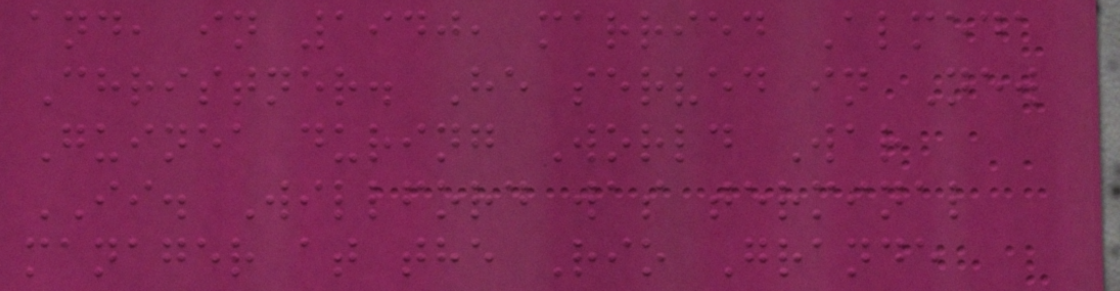and, in 1940, married Almeda
Christner. He served in New
Guinea during World War
II. Willford was terminal
manager at the Rio Grande
